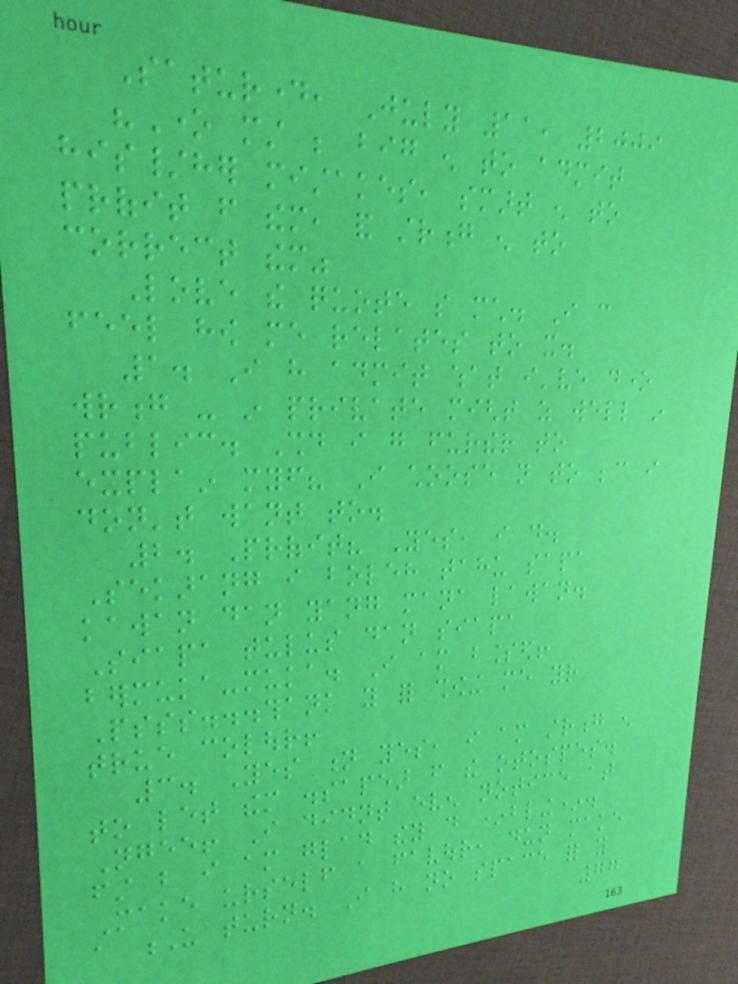Saturday, July 11, 2009
"One must be big enough to admit
his/her mistakes, smart enough to
profit from them, and strong enough to
correct them"
Love the quote so much. I can
feel how me relates to it.
1. I have admit what i've done
wrong - in private might as well in
public. Should i go further to
explain myself? I choose not to because i
don't want to.
2. Profit? Yes, i do.
Sekarang i boleh tahu sapa
kawan dan yang mana lawan.
Siapa tulus dan siapa
bermuka-muka. I am blessed!
Psss...thank you for showing me your
true colour!
3. Yes n yes, i am strong enough
to let them dissapear from the otospes.
Ngee! I didnt even notice at
first but i am glad they do *bling*.
Make urself a favour, dun make
a U turn. I have no space for you
77
